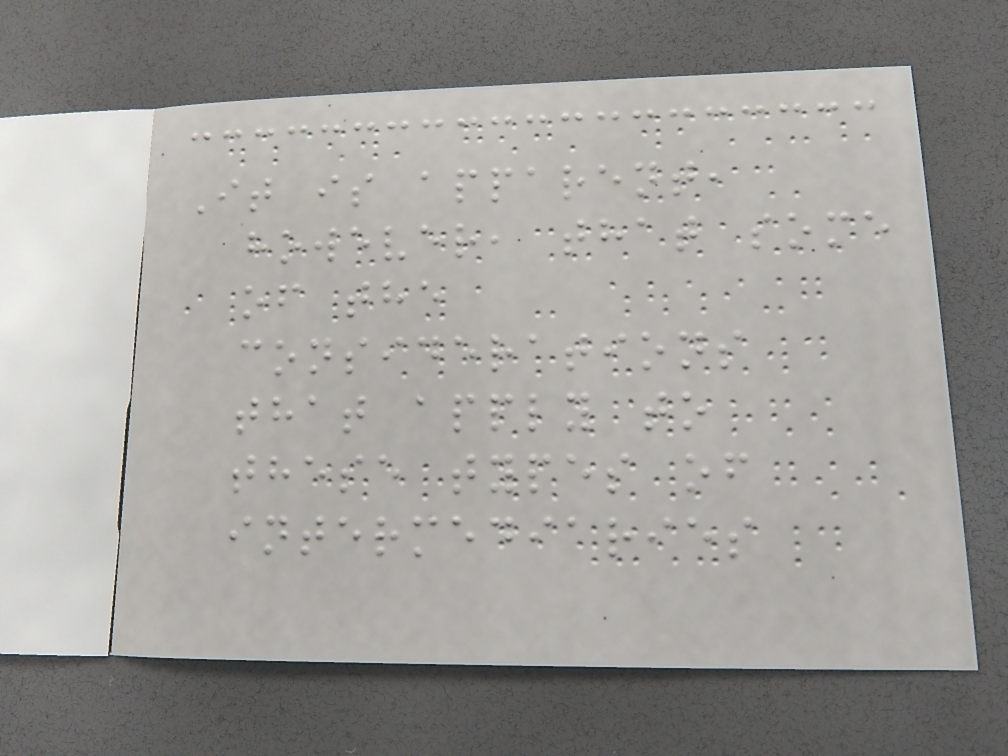It is apparent,
however, that some
of the
considerations
that apply to
these types of
intermediaries
